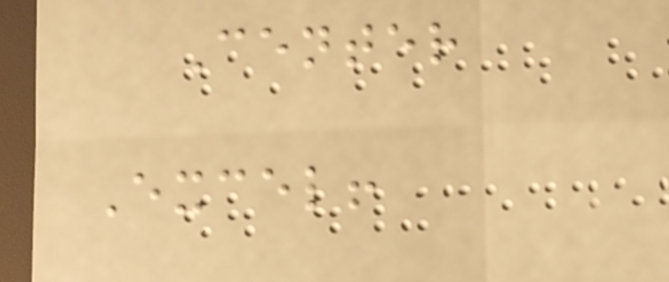Center
Excel!
